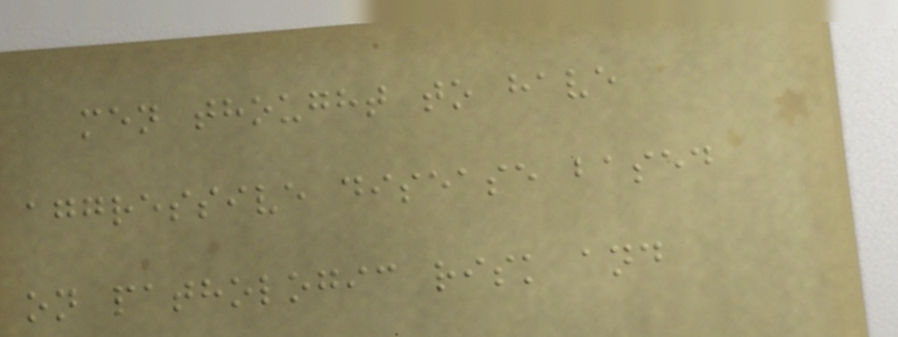men thought to have
aggressive disease based
on pathologic risk and
